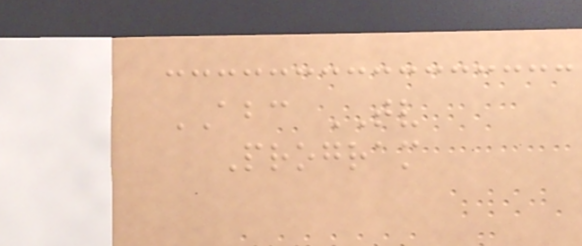ABC TV
Program
